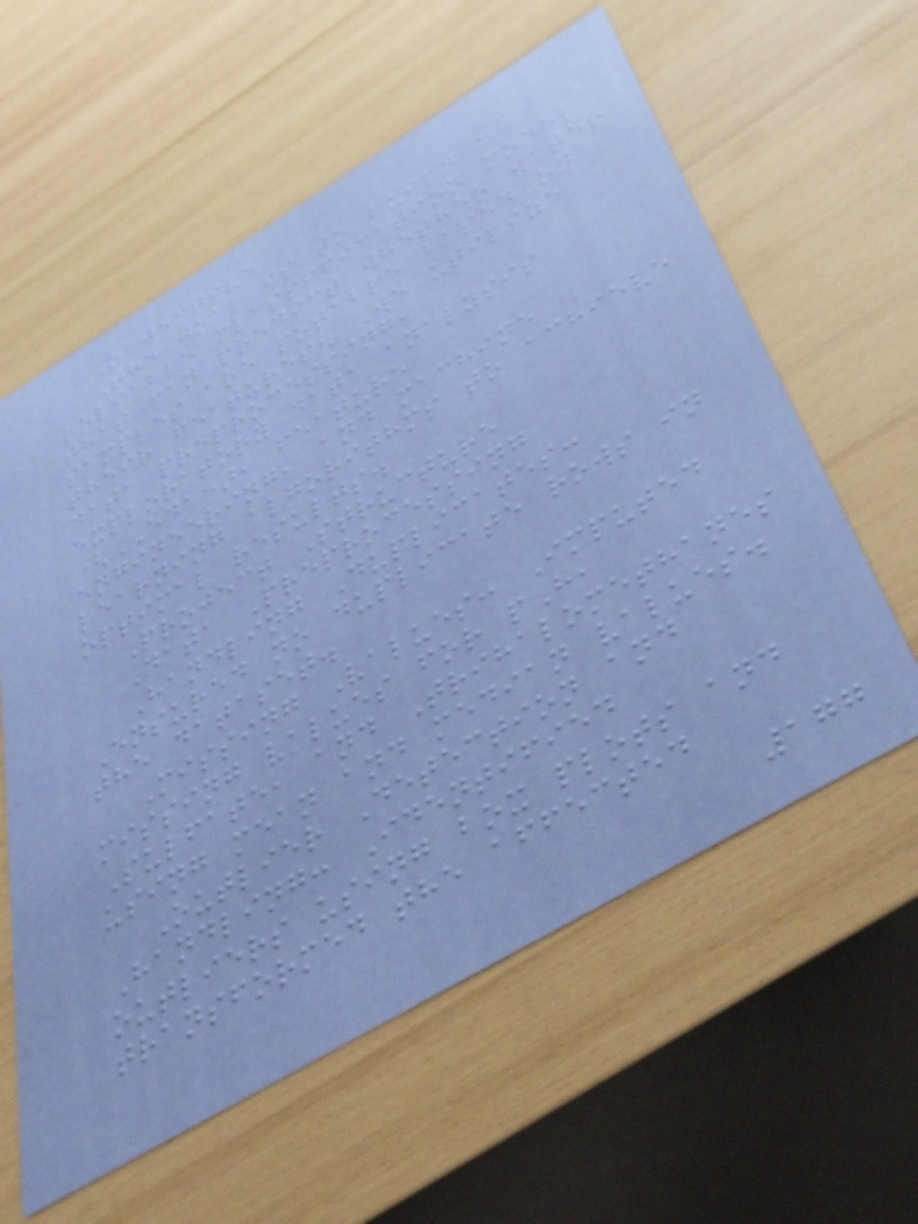Objective
The goal is to build a
reliable classification model
that can predict whether water
samples are potable based on
their features. We utilize
data preprocessing,
exploratory data analysis
(EDA), feature
engineering, and machine
learning algorithms to achieve
optimal results.
Project Structure
Data Preprocessing
Handling Duplicates:
Ensured no duplicate rows in
the dataset.
Missing Values: Imputed
missing values for pH,
Sulfate, and Trihalomethanes
using mean and median values.
Outlier Detection and
Handling: Identified
outliers using box plots and
transformed the affected
177
